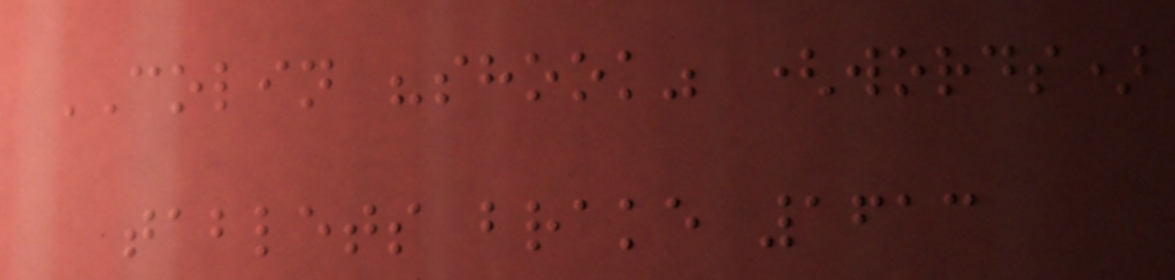COLIN "shook" (words)
tablets brake 1613
